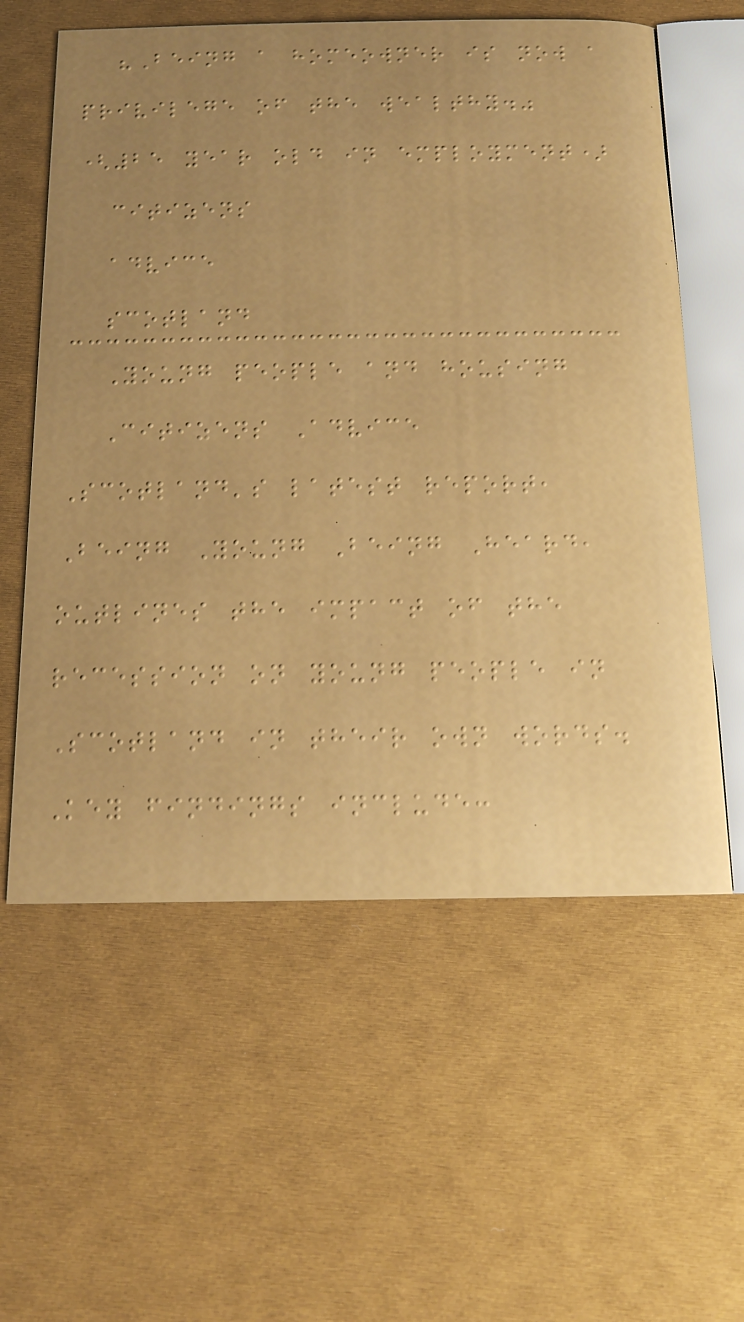"Being a homeowner is now a
privilege of the wealthy."
(25 year old in employment)
citizens
advice
scotland
Young people and housing
Citizens Advice
Scotland's latest report,
Being Young Being Heard,
outlines the impact of the
recession on young people in
Scotland in their own words.
Key findings include:
